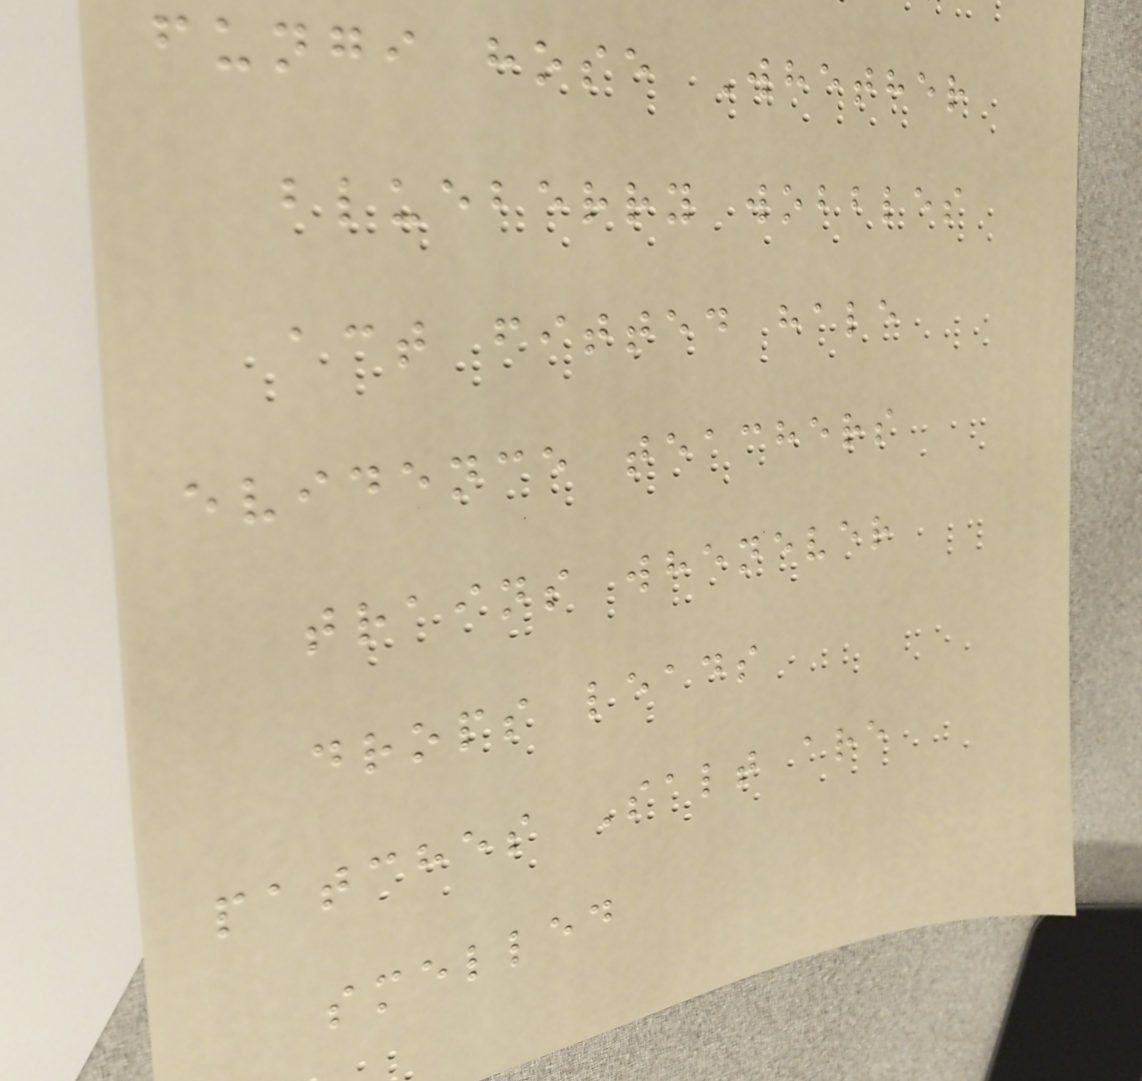fungi hose Whether
blueberry wobbles
act fitted hale
evidence teachers
trains whenever
drops leads
patches Salt are
smelled
